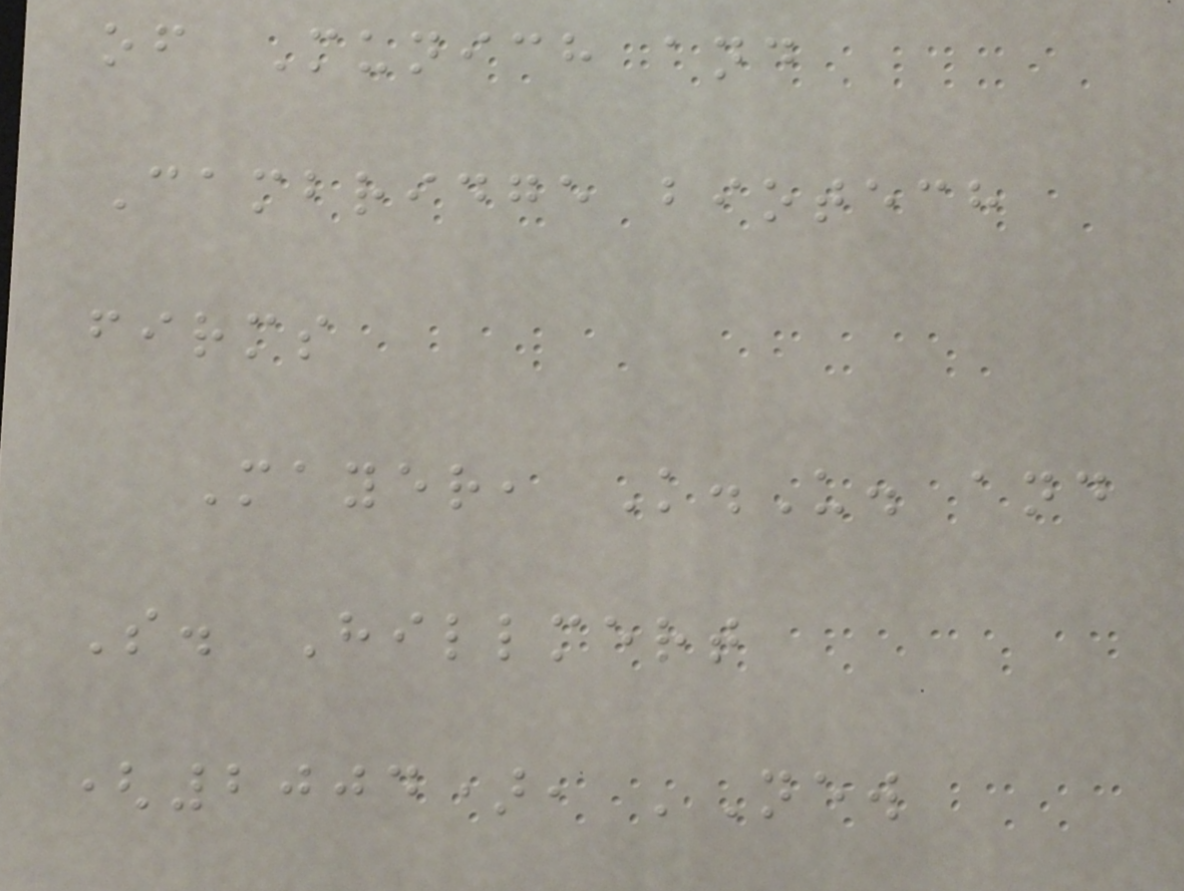of Munich and
Cambridge biotech
firms
Mayer, K.U. and
S. Hillmert
(2004), 'New
